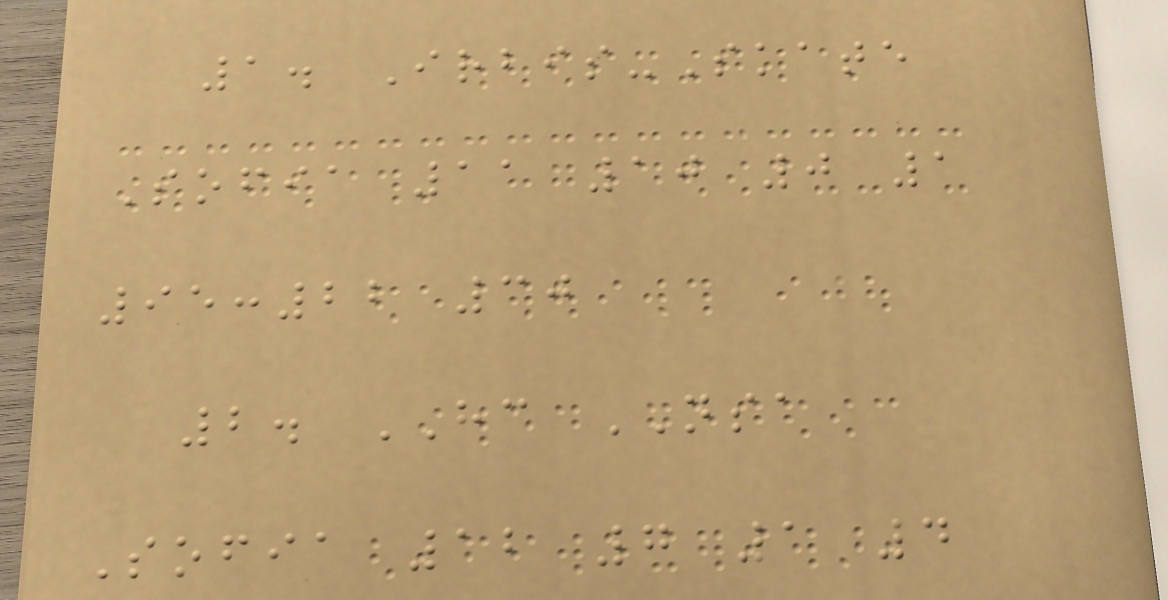1. Irbis-Skate
Sofia 11 10 0 1
95:22 30
2. HC NSA
Sofia 12 7 1 4
